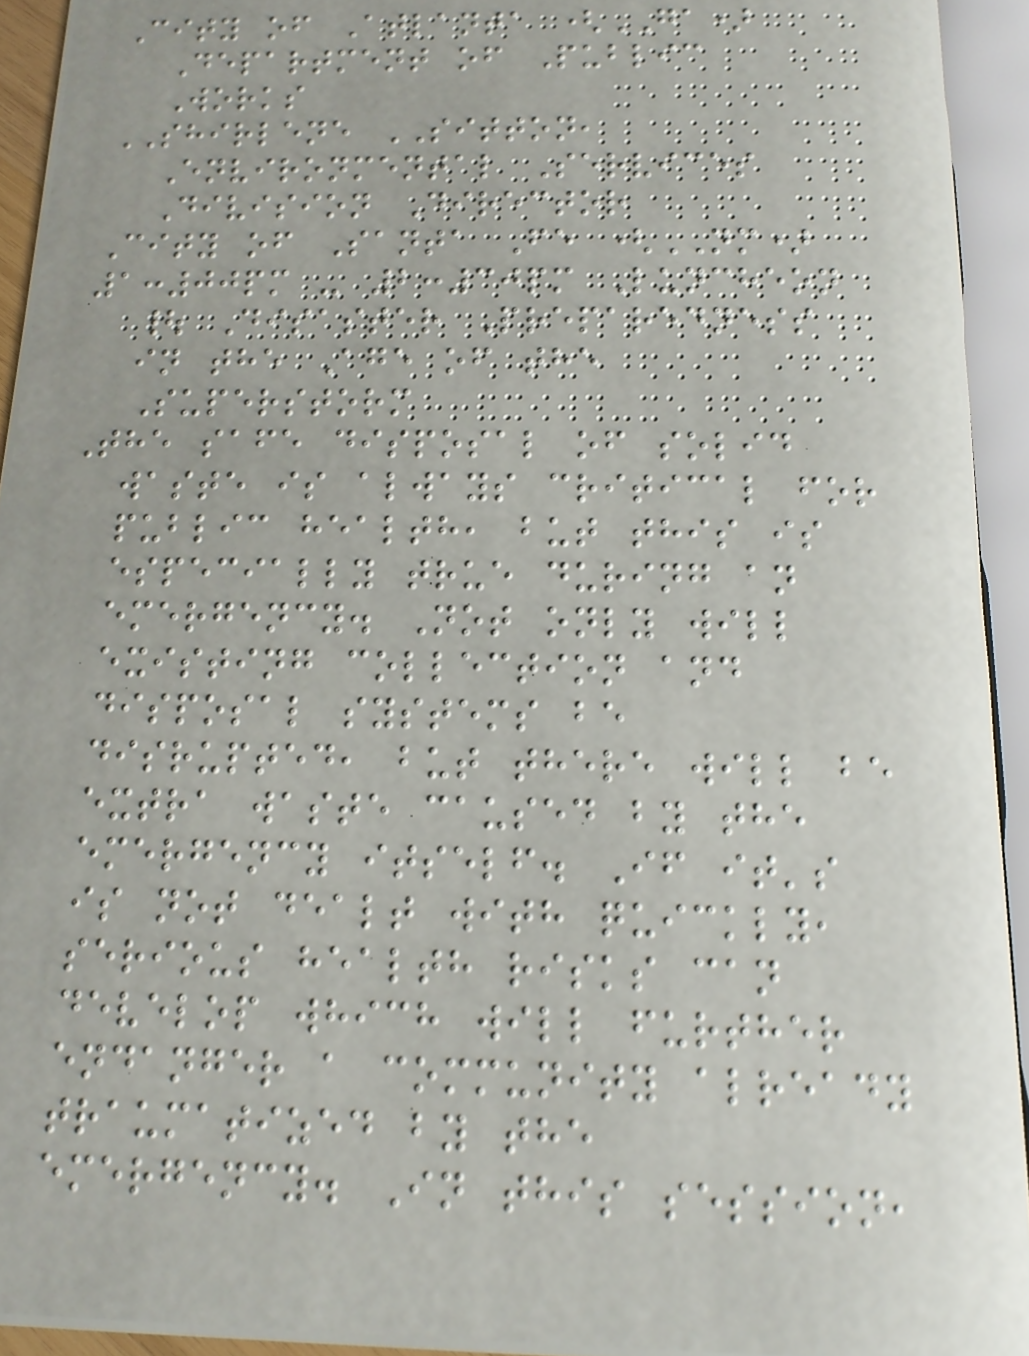City of Atlanta (GA)
Department of Public
Works
SHIRLENE SITTON,
Environmental Services
Division Director
City of Santa Fe (NM)
1:00pm - 2:30pm Luncheon
| Disaster Preparedness
in the Age of the
Superstorm
The safe disposal of solid
waste is always critical for
public health, but this is
especially true during an
emergency. Not only will
existing collection and
disposal systems be
disrupted, but there will be
extra waste caused by the
emergency itself. If it's
is not dealt with quickly,
serious health risks can
develop which will further
endanger a community already
traumatized by the
emergency. In this session,
